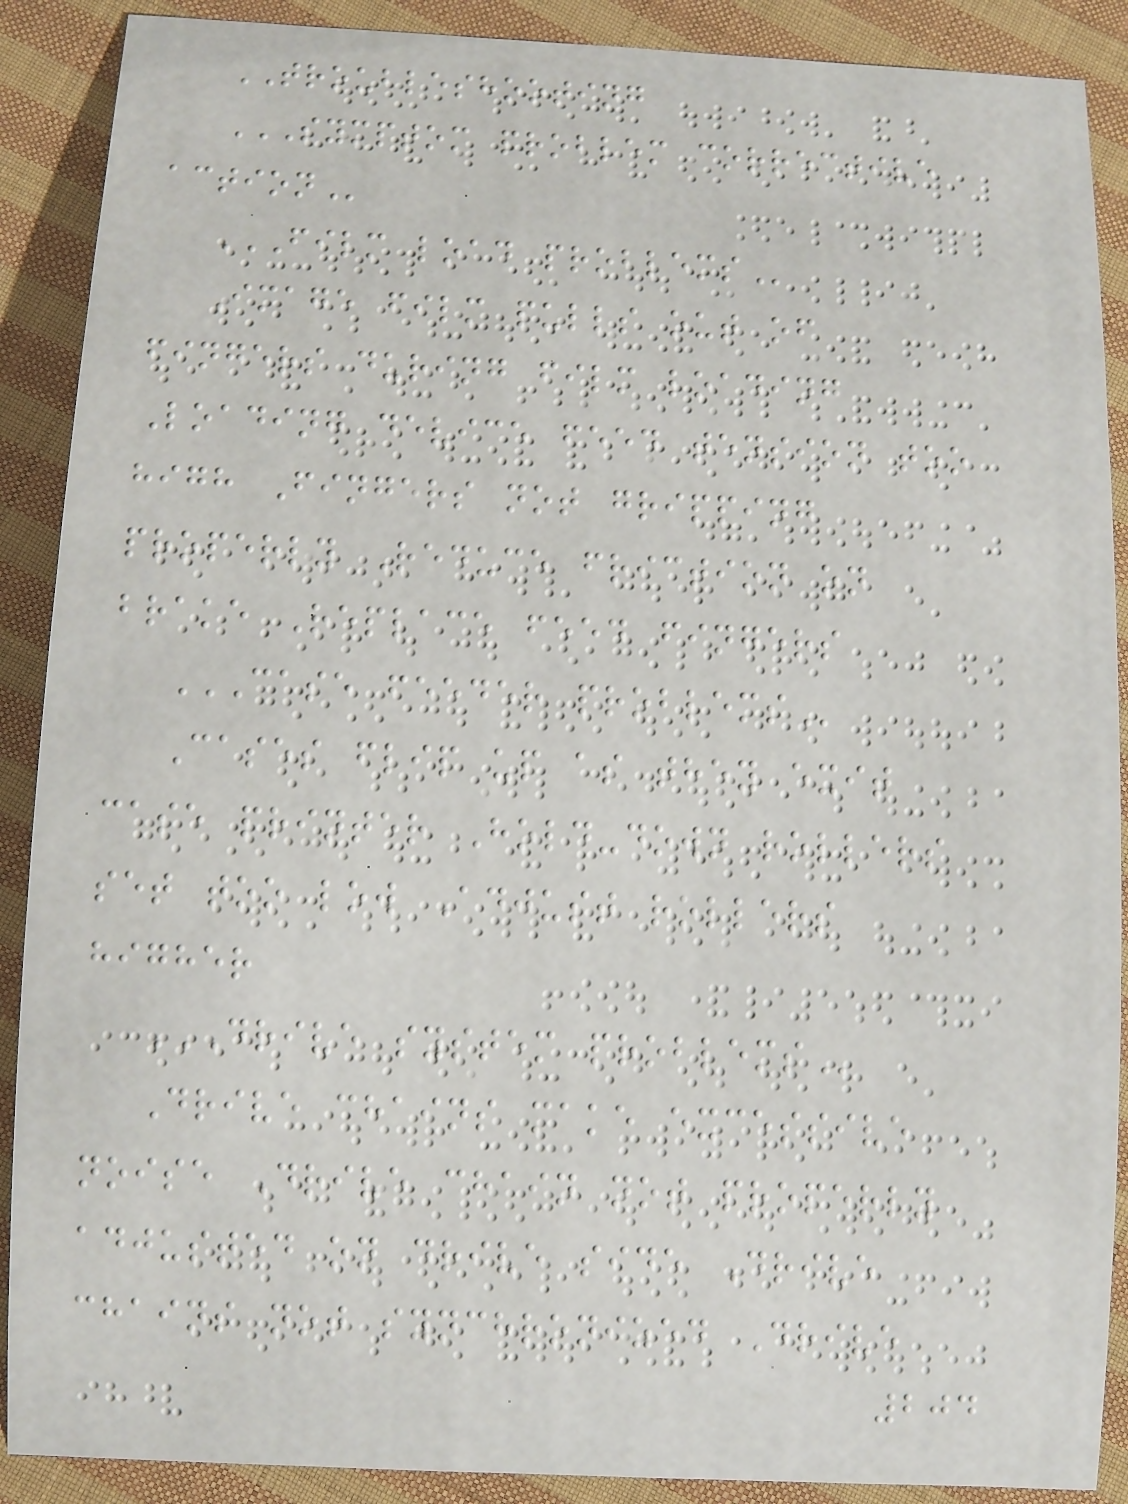TROUBLESHOOTING
SYMPTOM PROBLEM CORRECTIVE
ACTION
FILM LOAD PROBLEMS
Image film pulls out of
fingers during film loading
Loading device feed tension too
high Fingers not gripping
properly Reduce friction on
brake Replace feed fingers
CASE FEEDER PROBLEMS
Cases flip up as they exit
case printer Hold-down rollers
set too low Adjust rollers
higher
DRIVE SYSTEM PROBLEMS
Drive chains make excessive
noise Drive chain not properly
adjusted on drive side Drive
chains not synchronized Drive
204
